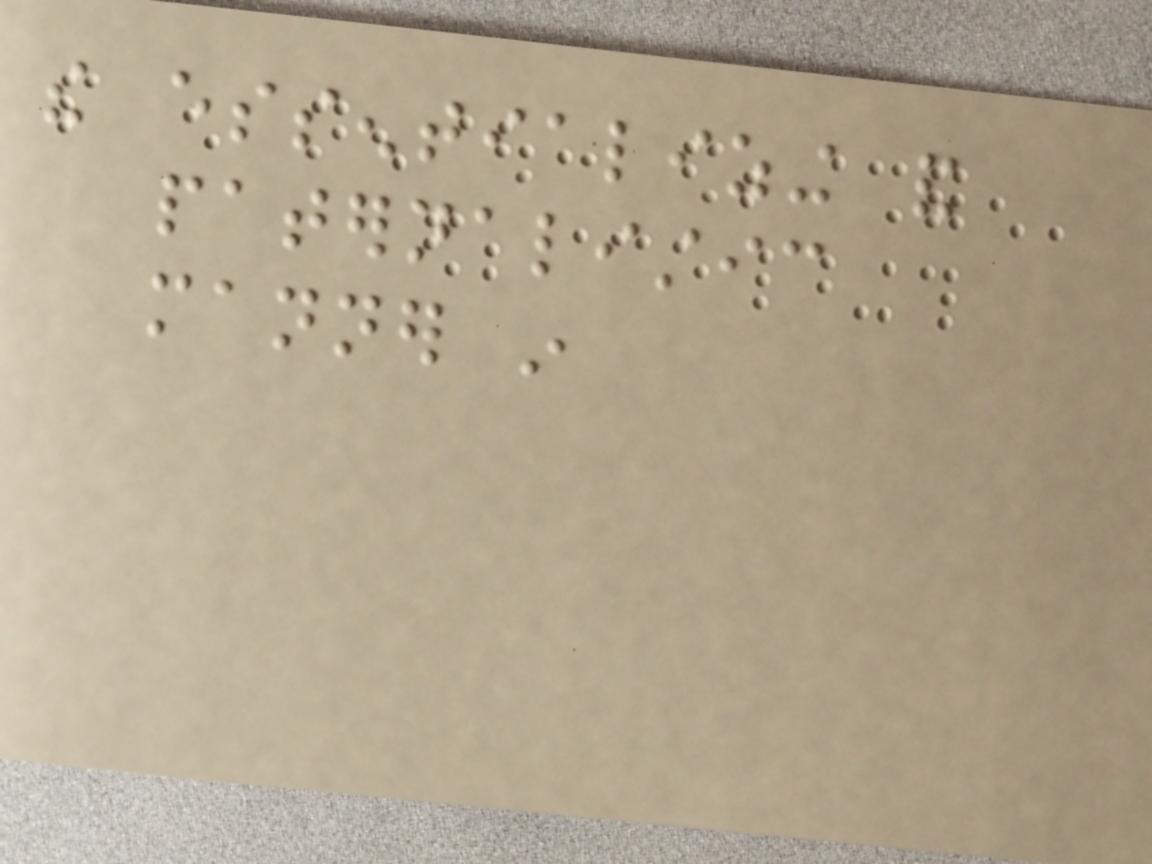the essentializing and
paternalistic
manner in
